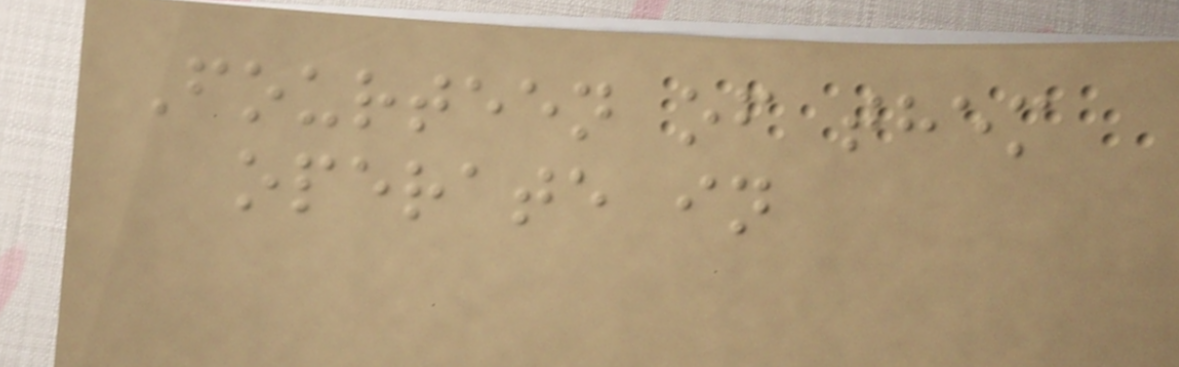Fourteen of them
operate in
